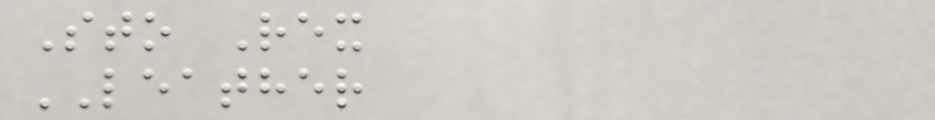Sto Rex
LEATHER
